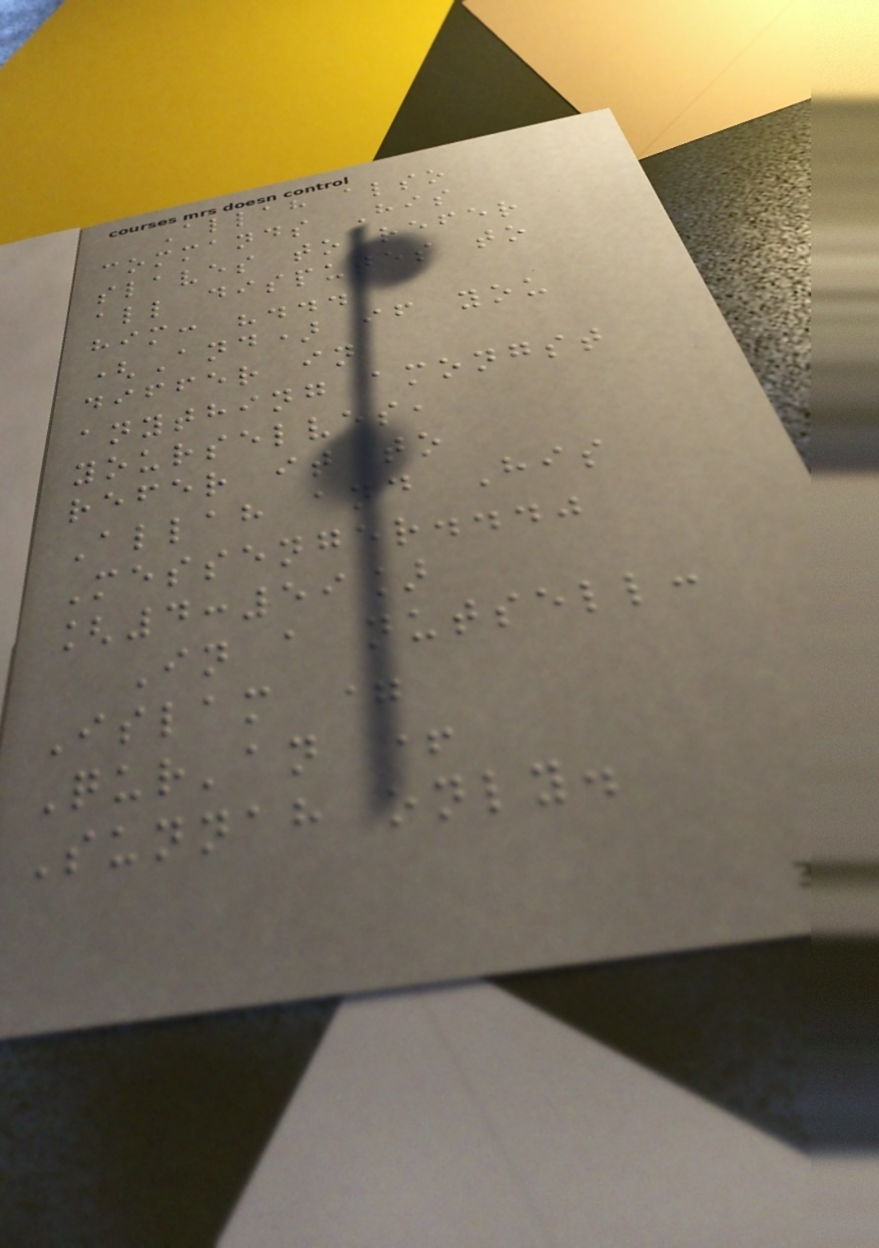Allah also
commands His
slaves to refer
all disputes to
him: "...
(And) if you
differ in
anything amongst
yourselves,
refer it to
Allah and His
Messenger..."
[4:59]
In a nutsell:
Islam =
Qur'an +
Sunnah only.
